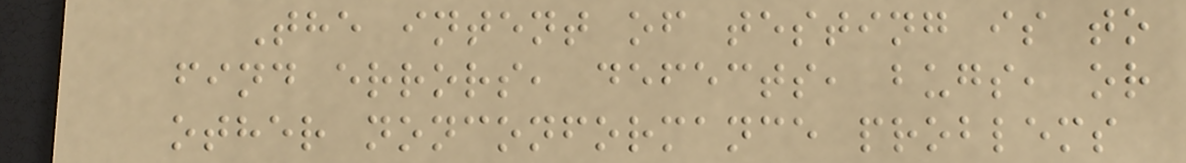The intent of testing is to
find errors, defects, bugs, or
other nonconformance problems
